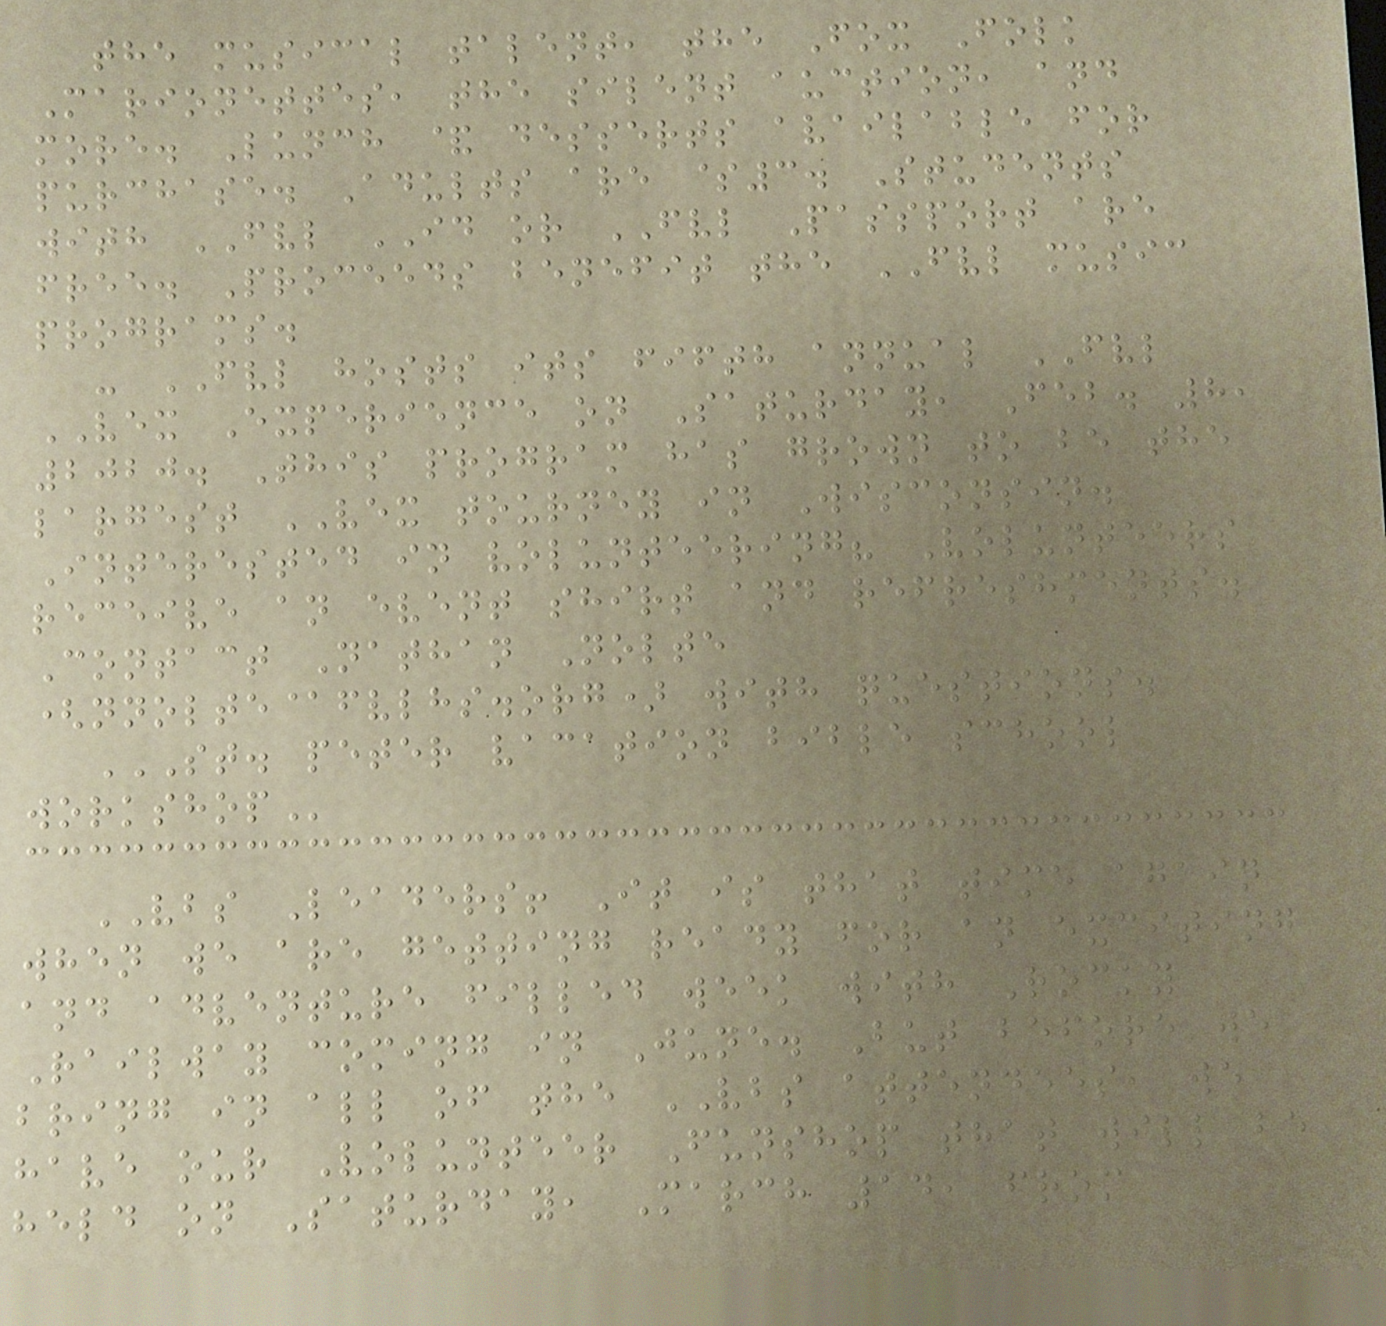the musical talent, the Fox Folk
Marionettes, the silent auction, and
more. Lunch & desserts available for
purchase. Adults are $3. Students
with FVL ID or FVL Passport are
free. Proceeds benefit the FVL music
programs.
- FVL hosts its fifth annual FVL
VEX Experience on Saturday, Feb. 8,
2020. This program has grown to be the
largest VEX tourney in Wisconsin.
Interested in volunteering? Volunteers
receive an event shirt and refreshments.
Contact Nathan Nolte
(nnolte@fvlhs.org) with questions.
ST. PETER VACATION BIBLE SCHOOL
WORKSHOP
VBS Leaders! It is that time again
when we are getting ready for an exciting
and adventure filled week with Rocky
Railway coming in June. But before we
bring in all of the VBS attendees, we
have our Volunteer Funshop that will be
held on Saturday, March 14, from
